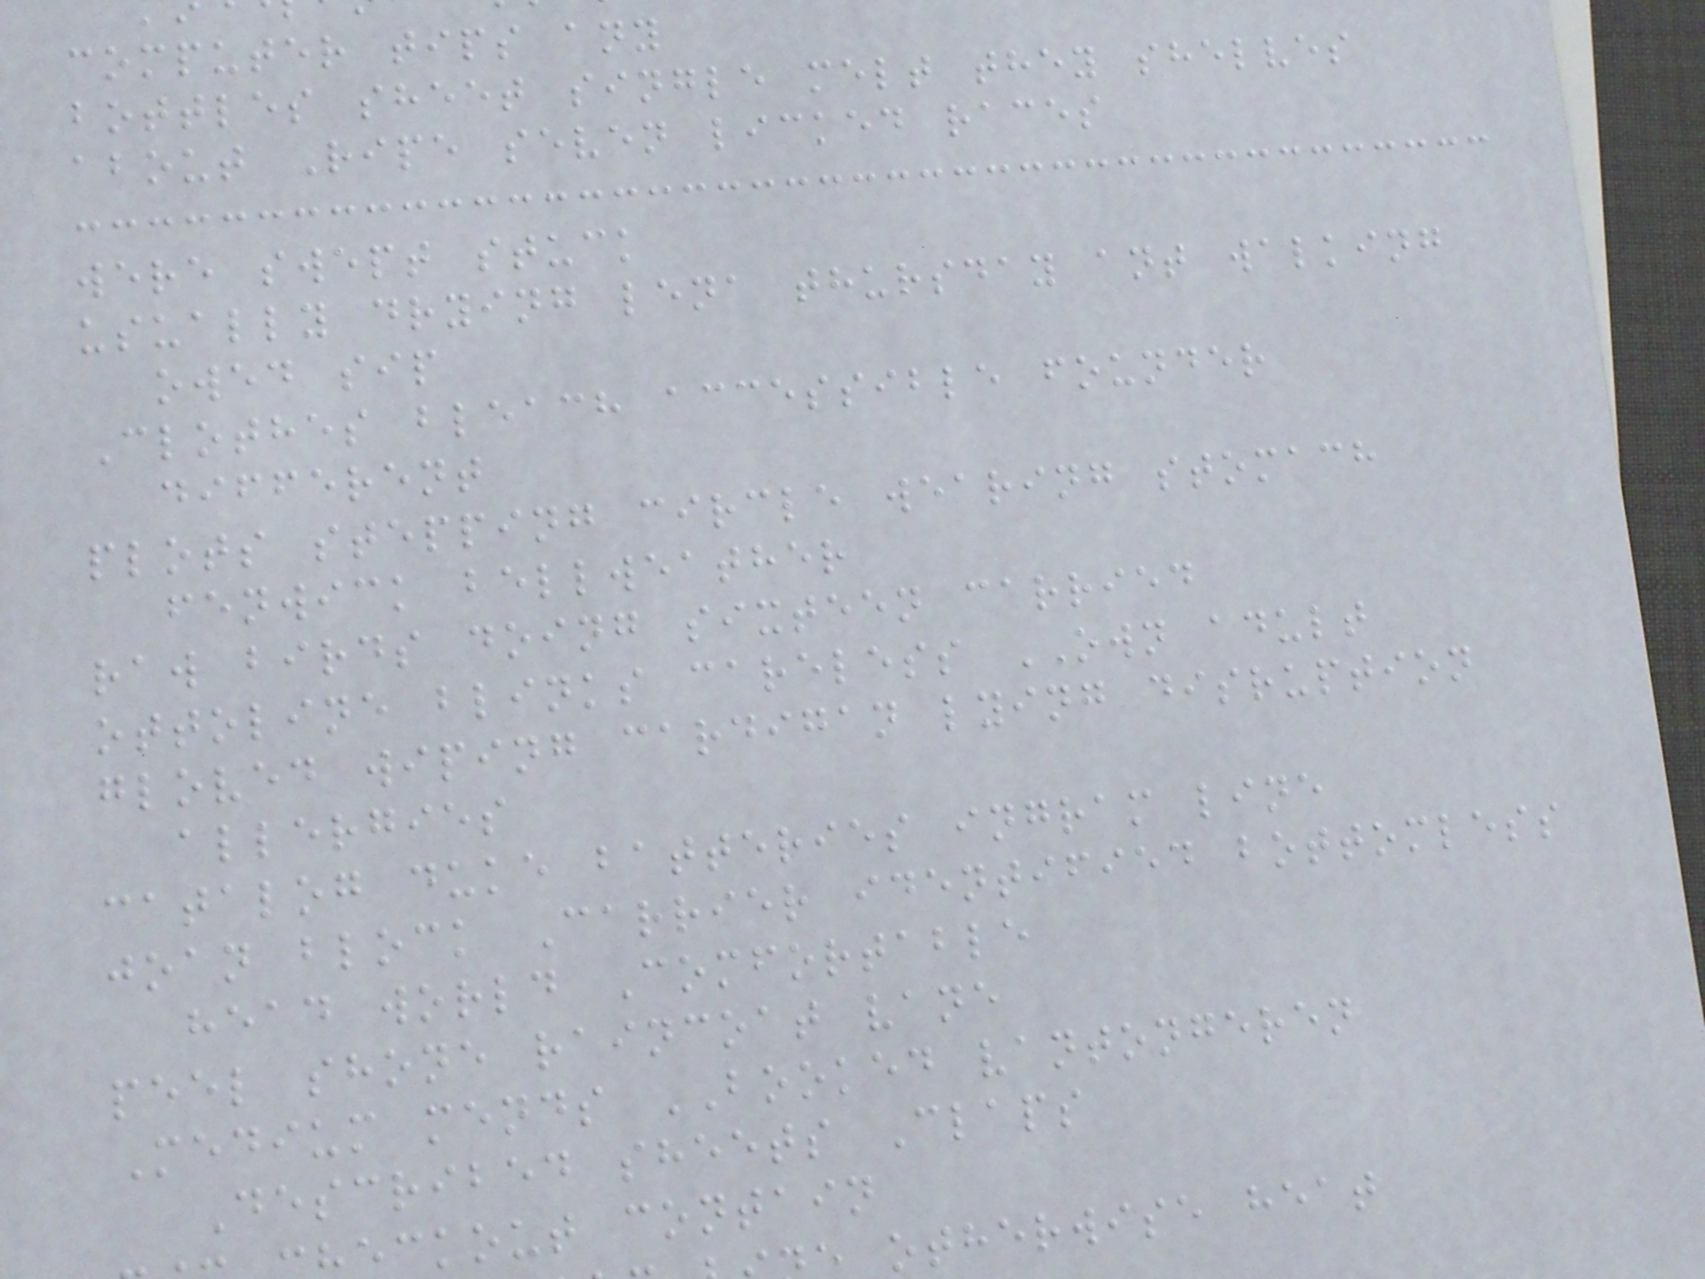computer tips any
bottles sheet single melt they shelves
about Ripe seven licked races
were swept stuck
usually drying lena thursday ant walking
owed sip
Clothes bleach accessible founder
different
plots stepping circle wearing stomach
fenwick bellweather
raw birds doing sixteen carried
ottoline blinks careless OWN adult
gloved wiping cardigan lying disruption
allergies
catalog duke batteries ingram line
joan block Carrier identified bottomless
head world Comfortable
peel shone raincoat vane
Medium mends BOOKED vantongeren
Described sheets Claps
ckout contain
otherwise heat
